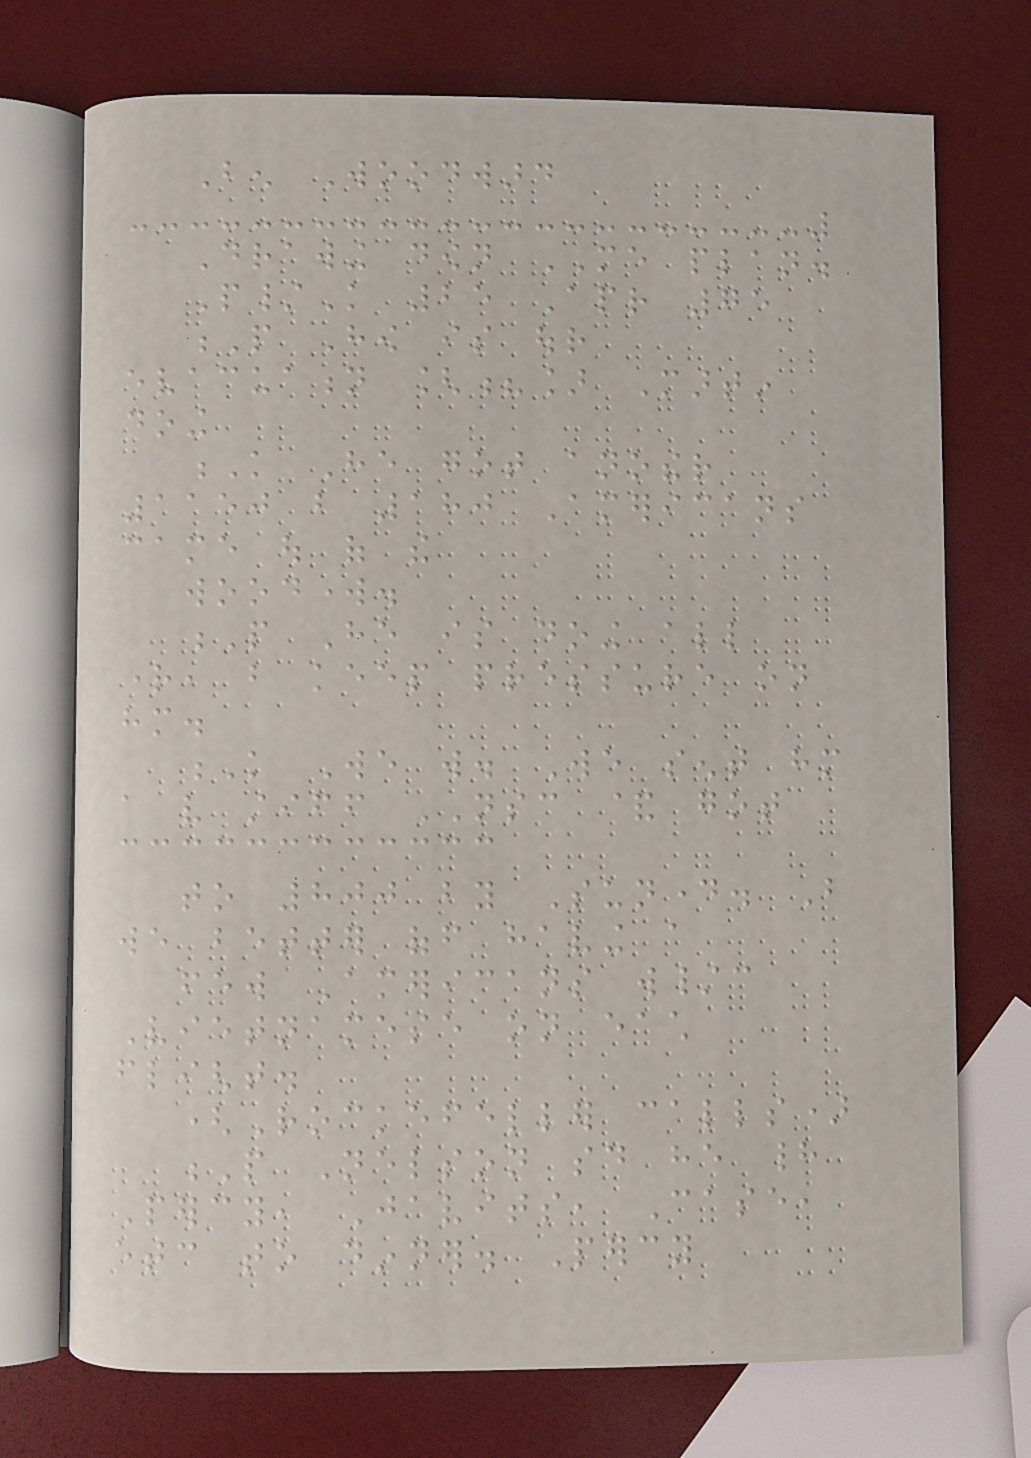Ben Woodward
Drawing down ME plan.
P/K 25 Apr 75
P How is our
evacuation [?] Martin
doing
K He got another
1150 but 180 Americans
came out of the
woodwork.
P He is doing all
right, but keep pressure on
him.
K We will. We sent him
a very stiff NSC & got
to 800 by Sunday. But
we better off having a
few Americans w/c
Vietnamese on each
flight.
(Rockefeller calls)
P Nelson said he had
Percy, Javits, Case,
etc to dinner. Percy
